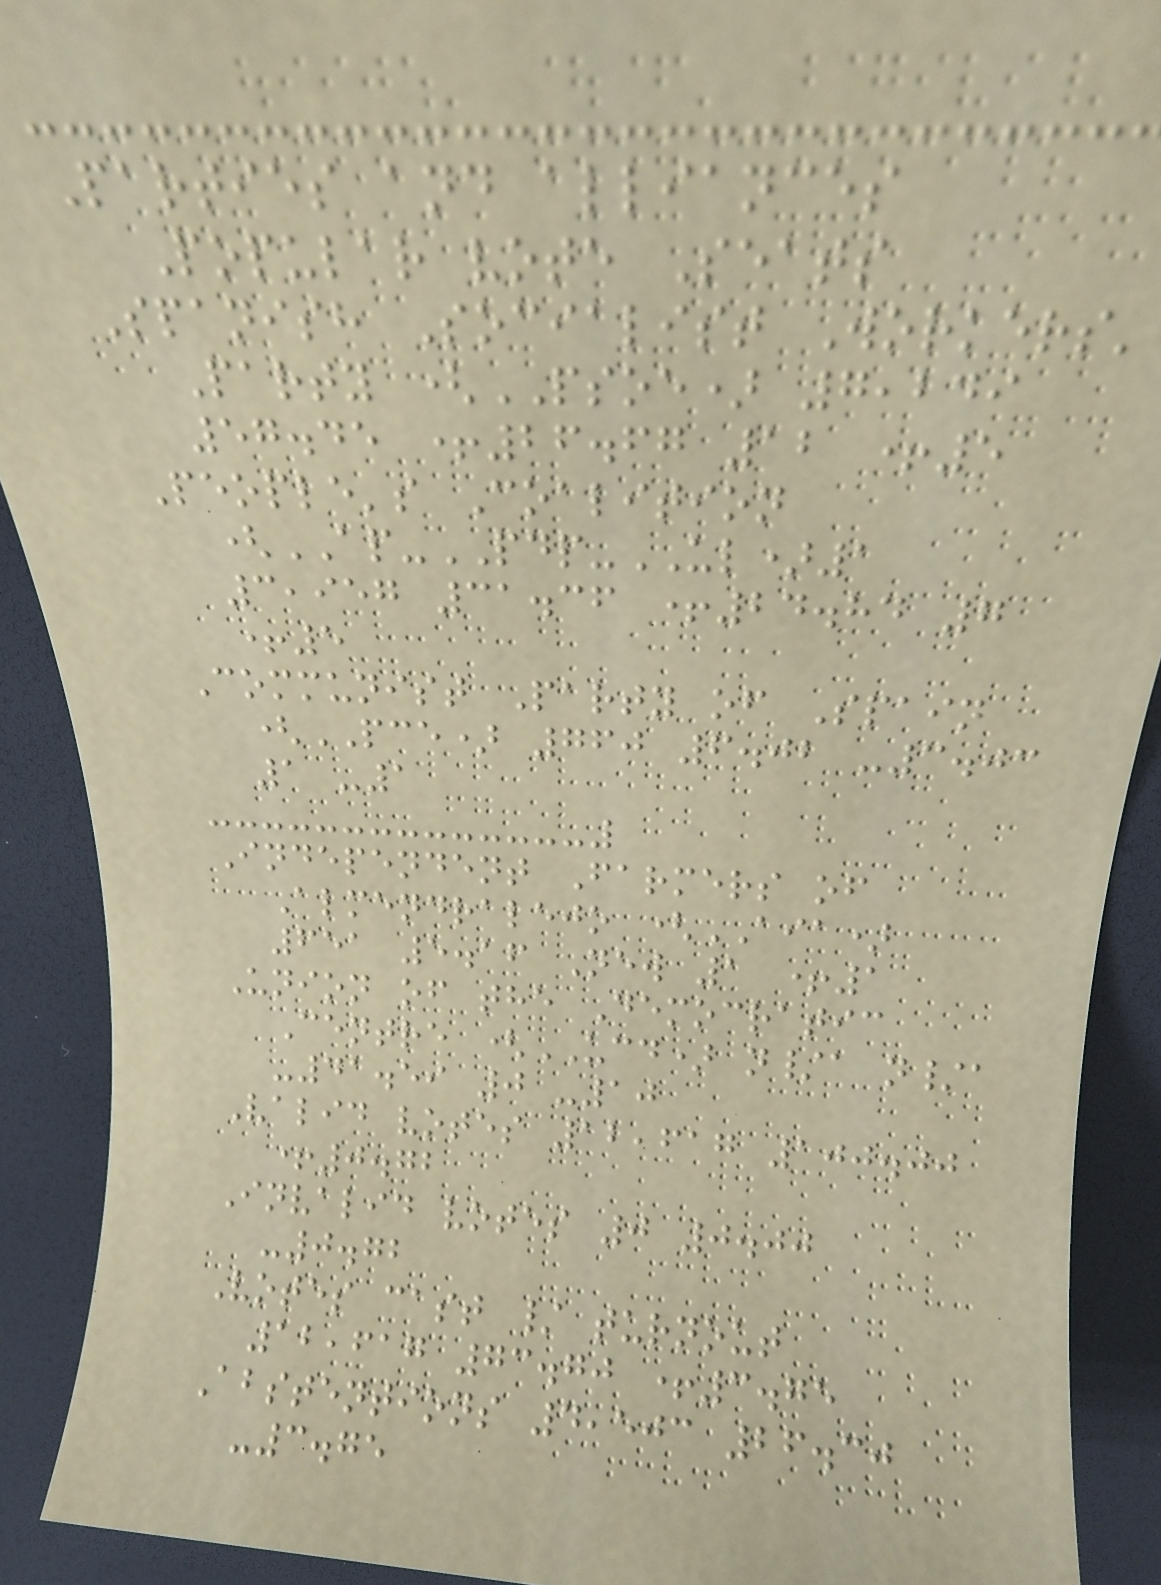Parties and alliances
Popular vote Seats
Spanish Socialist Workers'
Party (PSOE) 7,249
57.45 +26.67 12 +5
People's Coalition
(AP-PDP-UL)1
3,957 31.36 +24.84 7
+5
Communist Party of Spain
(PCE) 760 6.02 -3.03
1 -1
Independent Farmers of
Almendralejo (AIA)
651 5.16 New 1 +1
Union of the Democratic
Centre (UCD) n/a n/a
-41.59 0 -10
Valid votes 12,617 100.00
+0.72
Invalid votes 0 0.00
-0.72
Votes cast / turnout
12,617 73.70 +3.75
Abstentions 4,503 26.30
-3.75
